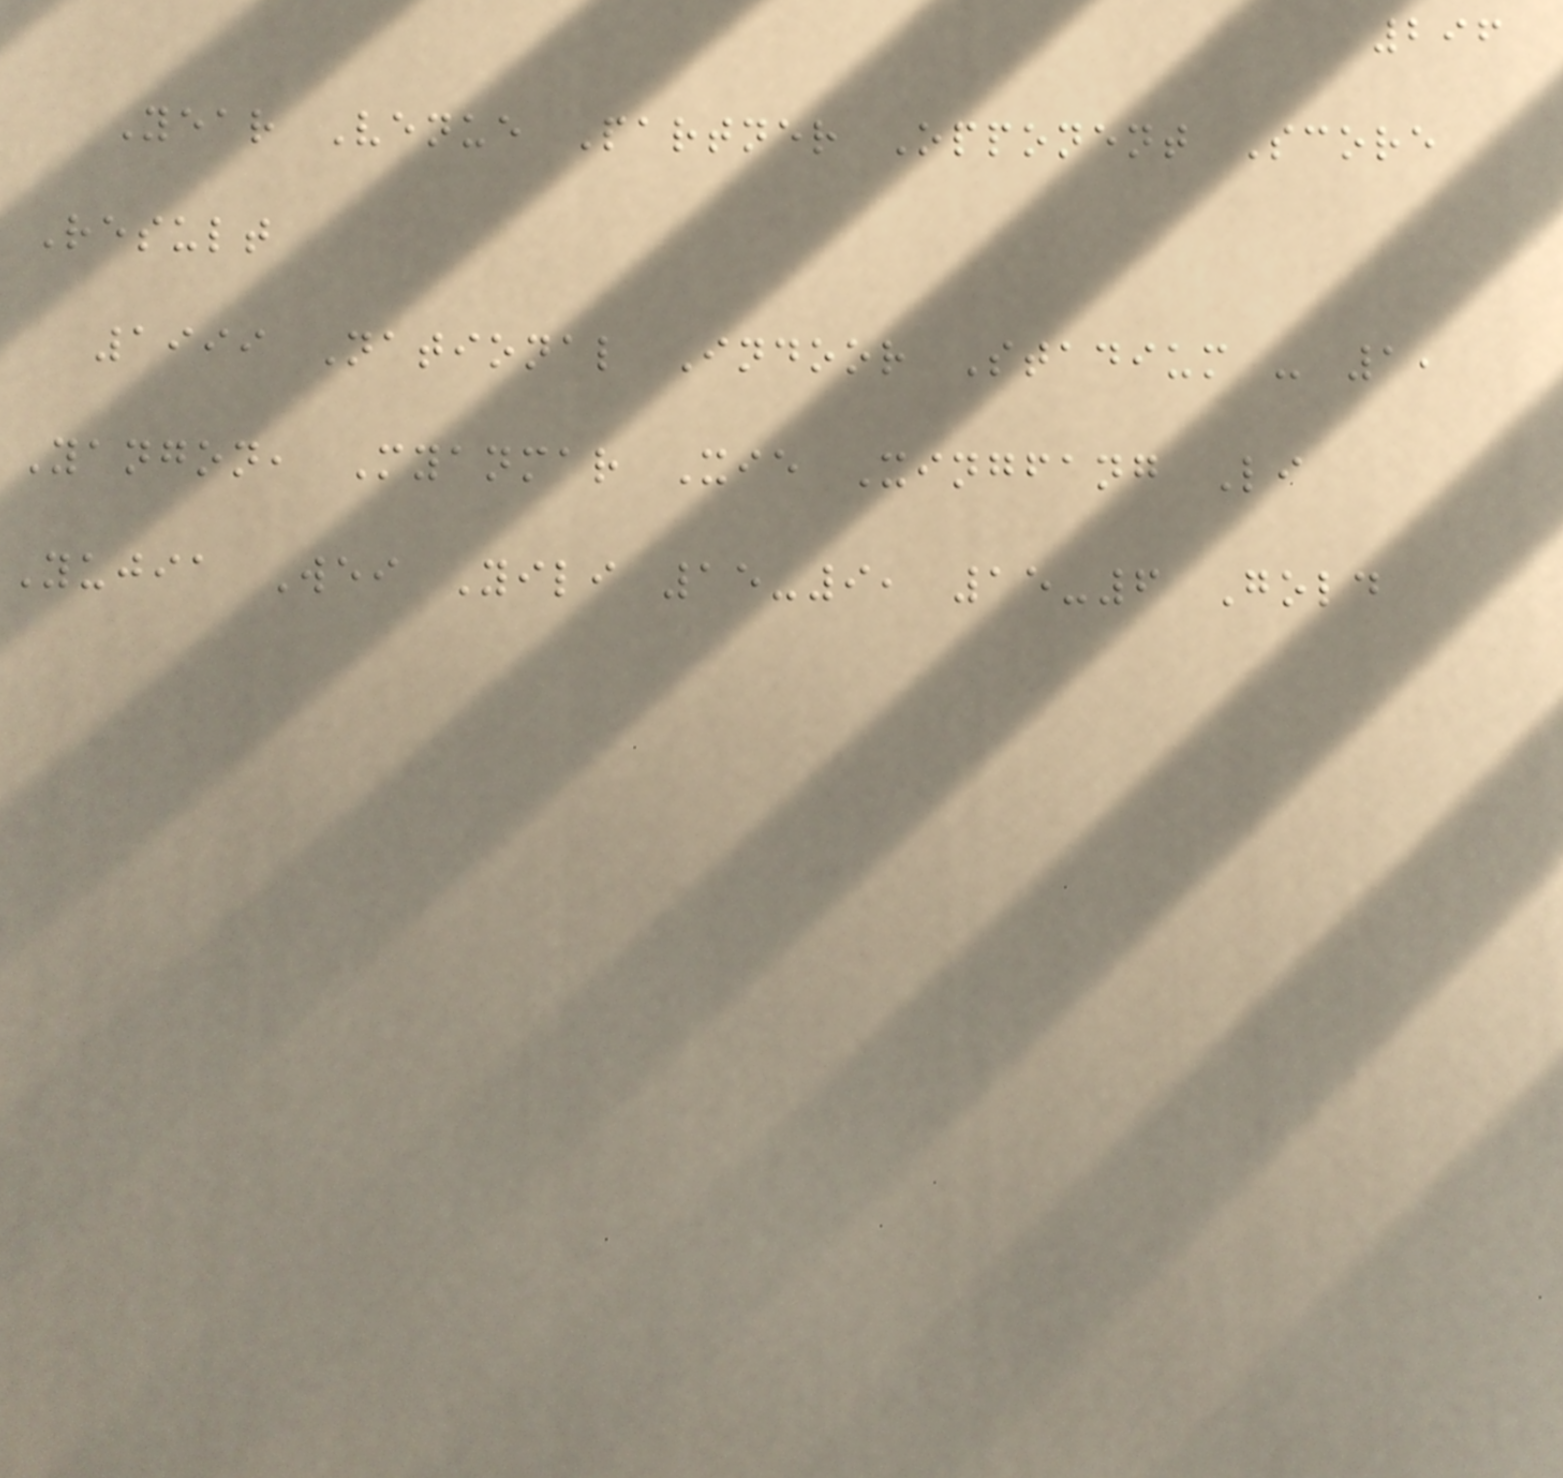296
Year Venue Partner Opponent Score
Result
1999 National Indoor Stadium - 1,
Yangon, Myanmar Xie Xingfang Li
Yujia Wei Yili 15-9, 15-6 Gold
